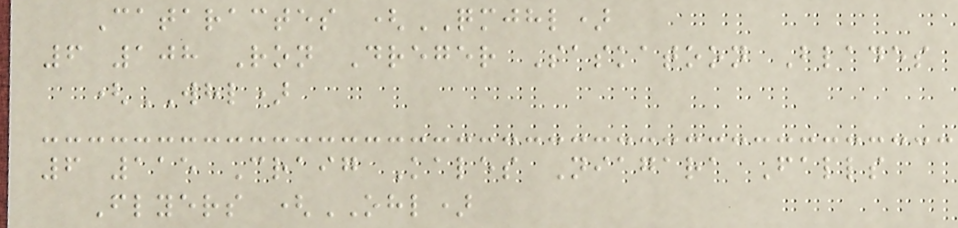Cataractes (QMJHL)
6 108 Ron Dreger Saskatoon Blades
(WHL)
6 115 Craig Kales Niagara Falls
Flyers (OHL)
